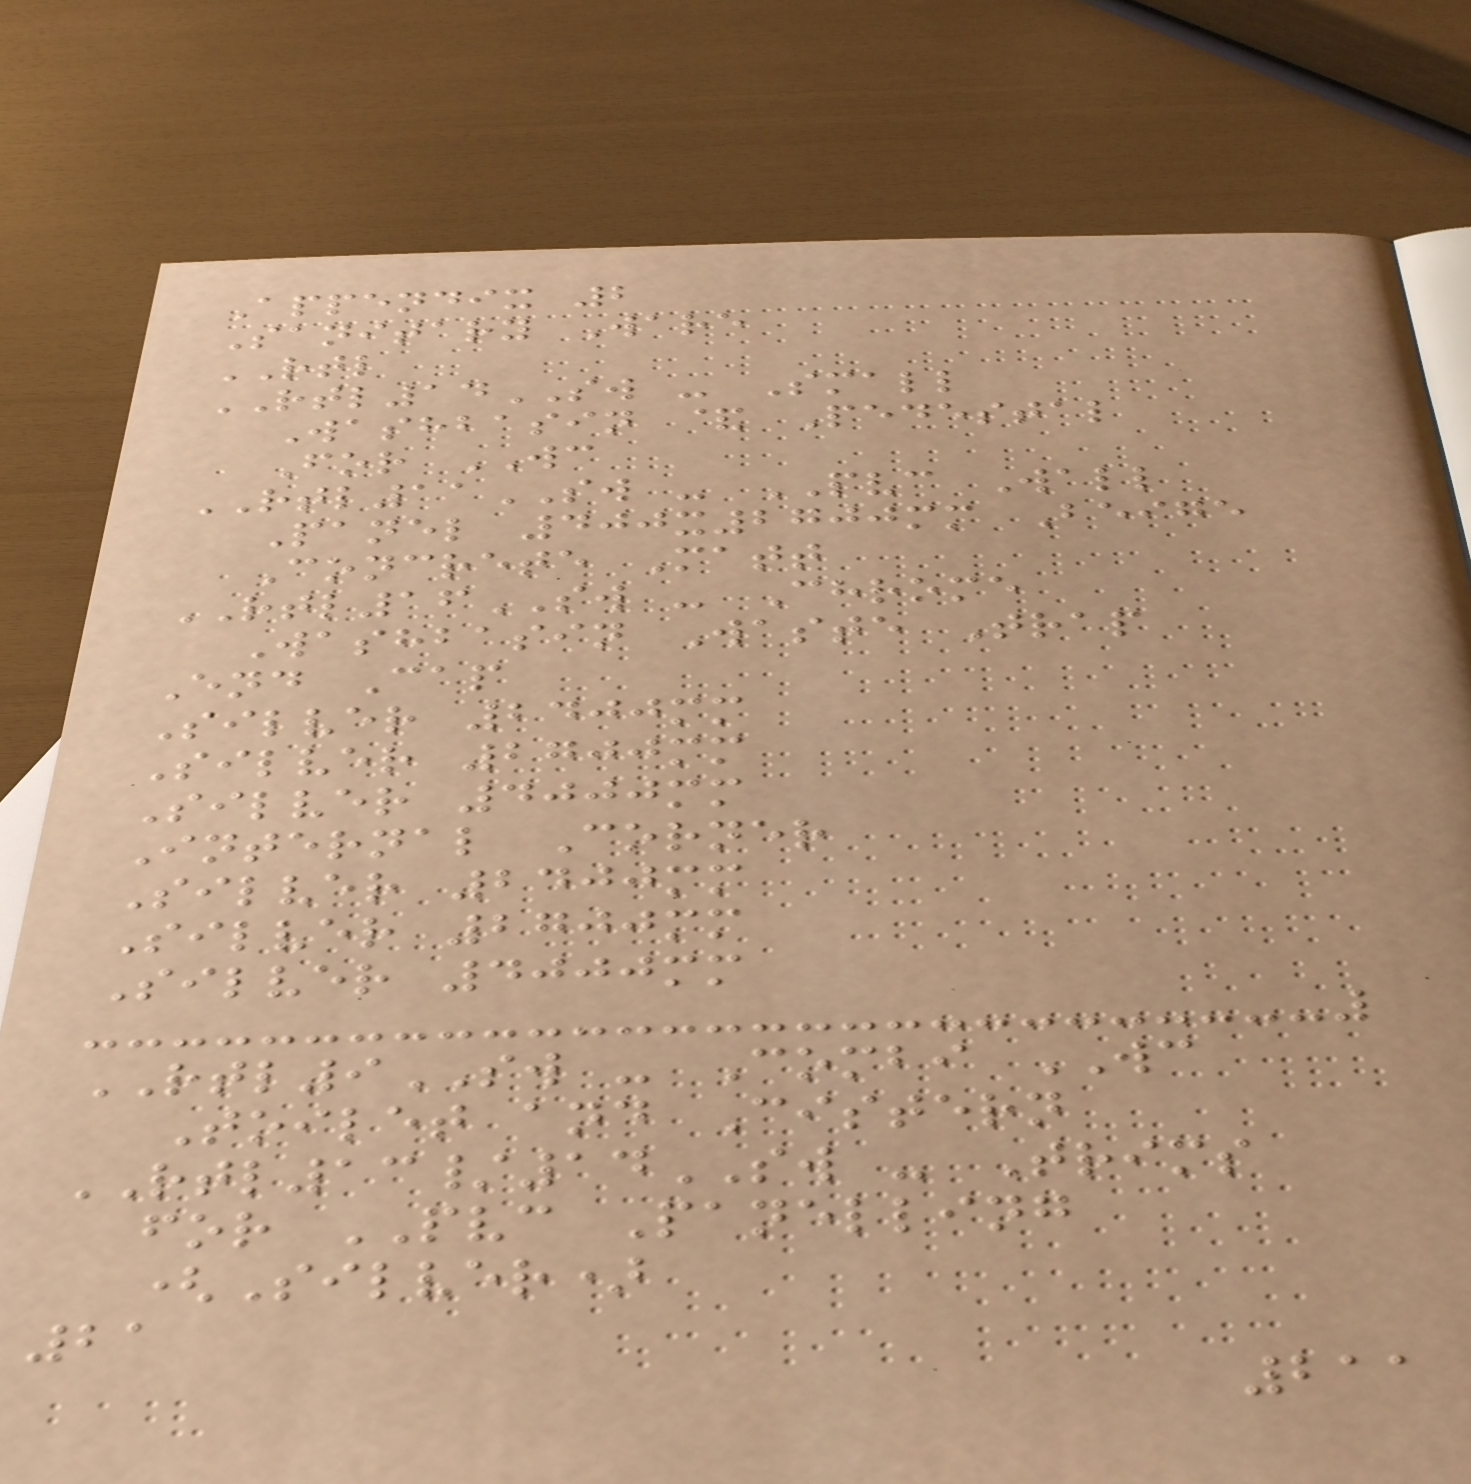Appendix 2
Sanitary Ware
RTL
RTL14SW - Small
Washbasin & Pedestal
For WC
RTL11SW - PVC Wall
Panel 400x2700mm Beige
Concrete Matt
RTL16SW - Chrome
Washbasin Waste Trap
End Cap
Silver 2400mm
Silver 2700mm
Silver 4000mm
Internal Corner
Silver 2400mm
Silver 2700mm
Silver 4000mm
RTL9SW - Combi WC
Toilet and Cistern
RTL13/14SW - Trims
for PVC Panelling
(Silver)
21
211
